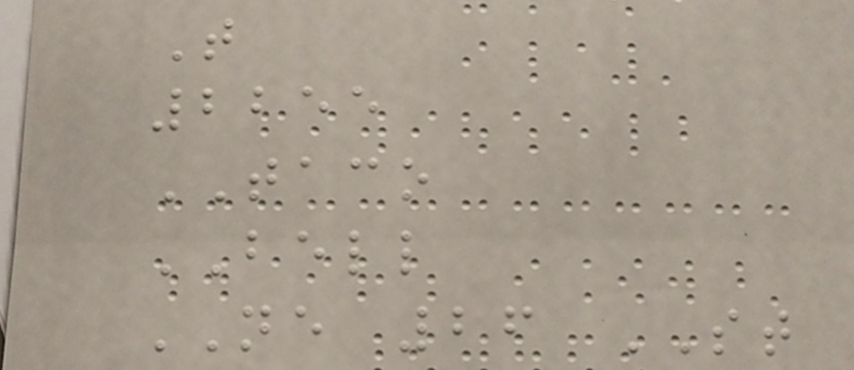T
2255
TACO
BELL
NE 26 ST
